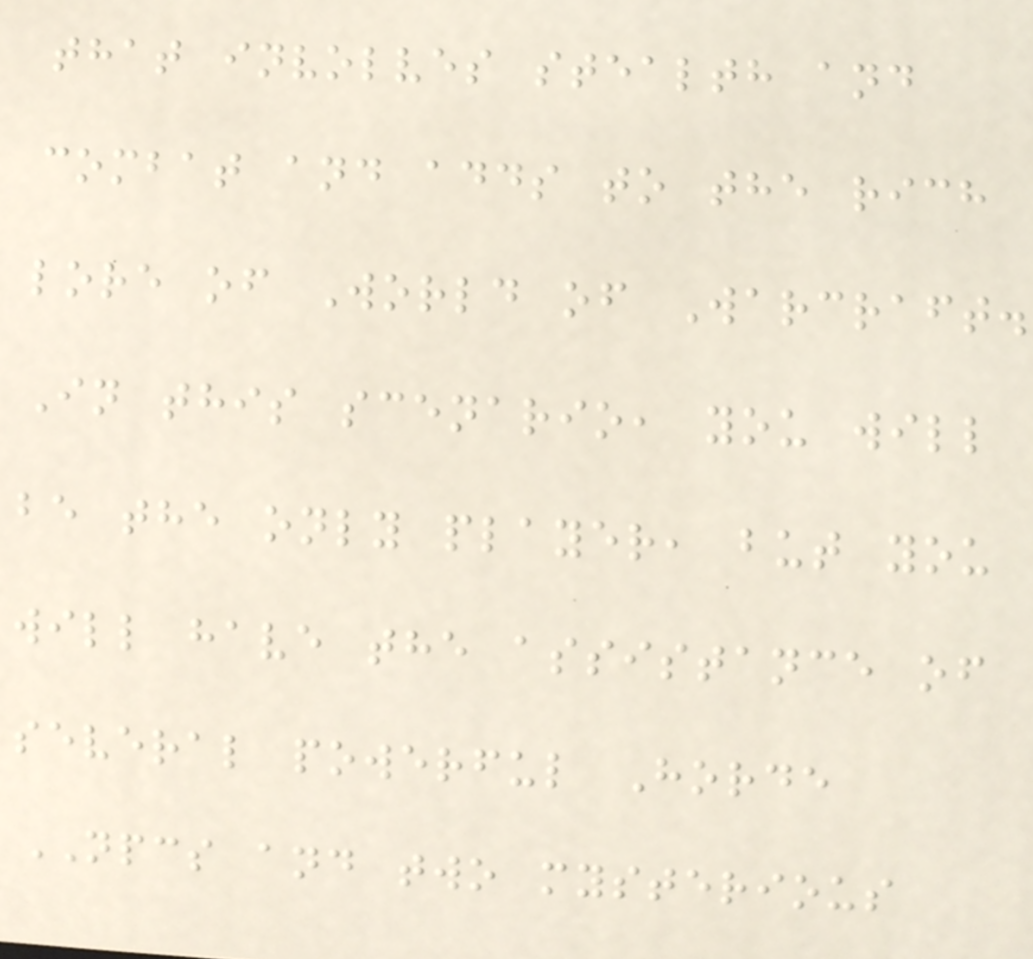that involves stealth and
combat and adds to the rich
lore of World of Warcraft.
In this scenario, you will
be the only player, but you
will have the assistance of
several powerful Horde
NPCS and two mysterious
